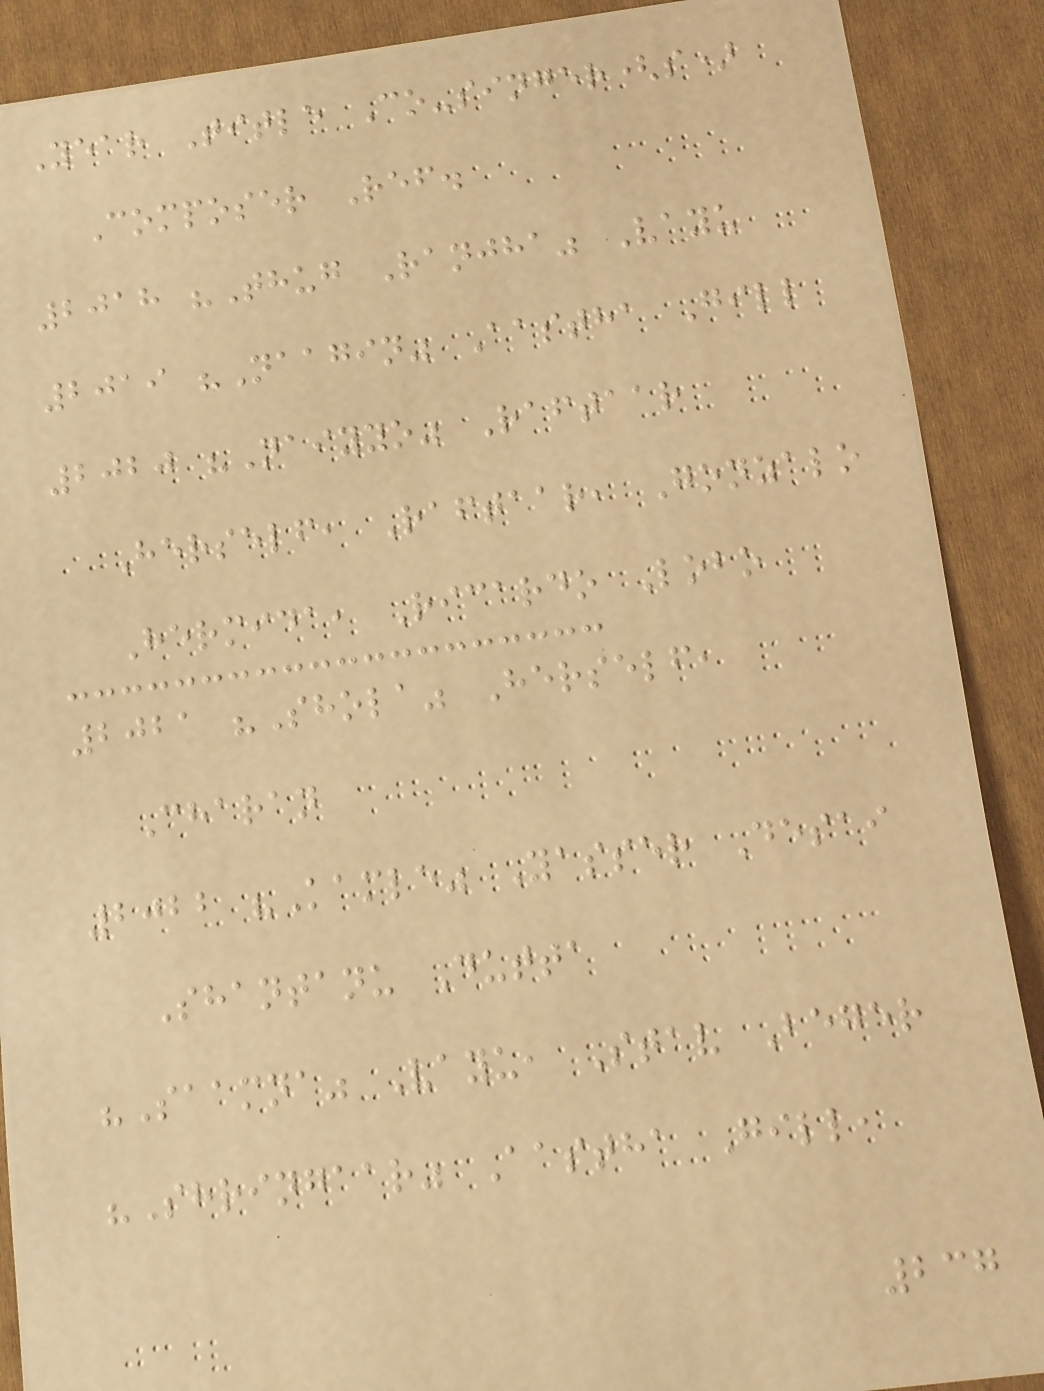Year Title Co-singer(s)
Composer Ref.
2018 "Thug Ranjha" Vayu
2019 "Naagin" Aastha Gill
2020 "Naiyyo" Raftaar
Herself, Raftaar, Gonzalo
Hermida, Ricardo Lobo
2021 "Shola" Herself,
Charan
2022 "Kamle" Yasser Desai
Shantanu Dutta
"Saamna" Vayu, Stav Beger
"Shringaar" Aastha Gill,
237
